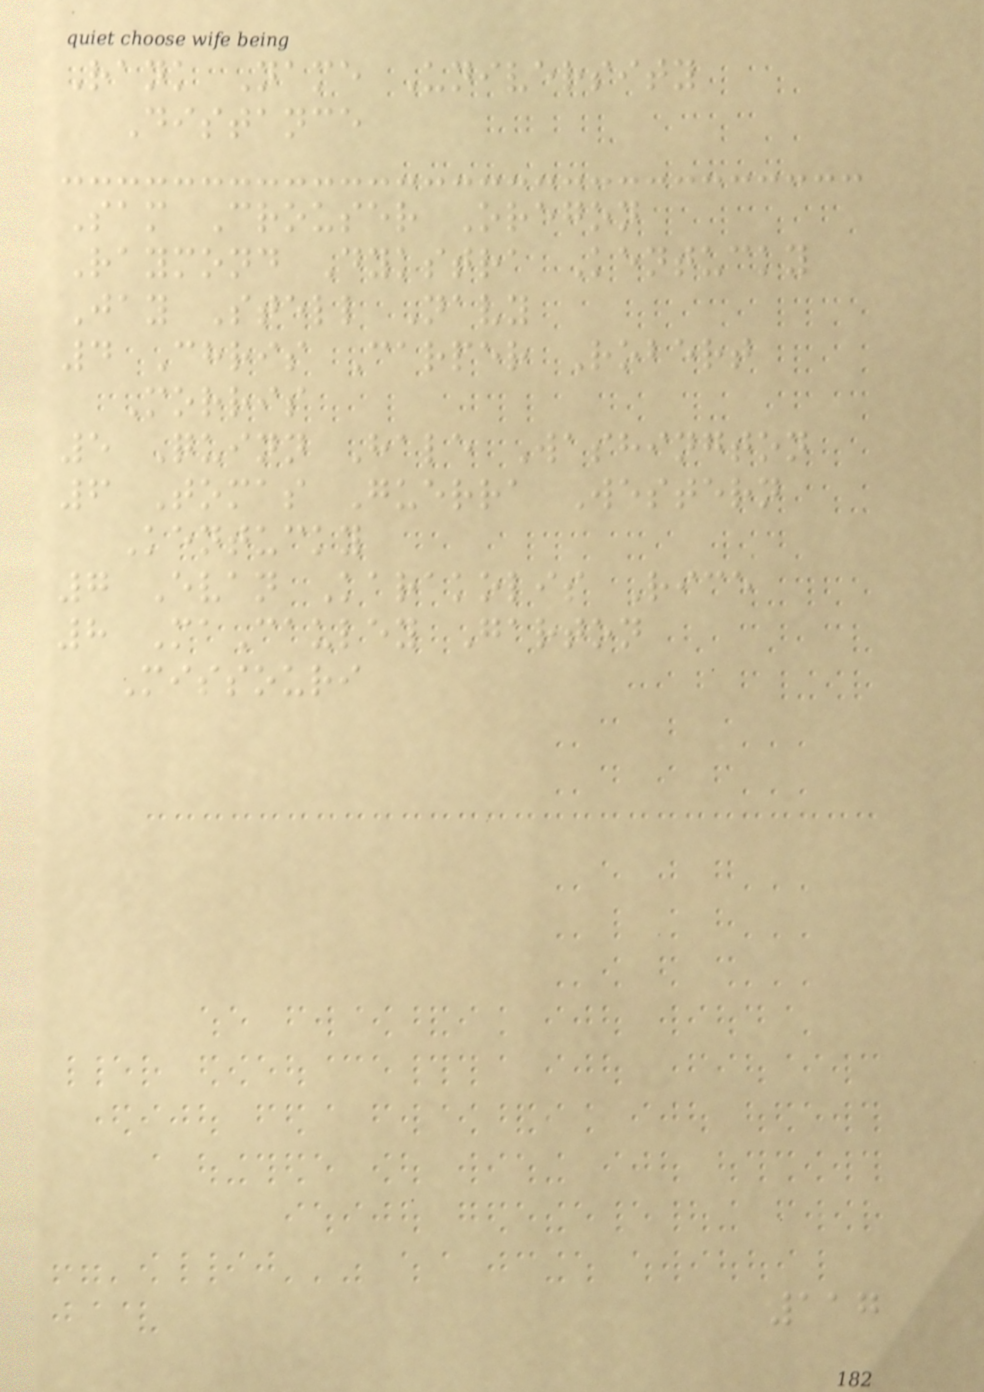Rank Name University
Distance
Sam Crouser Oregon
Raymond Dykstra Kentucky
Jay Stell Navy
4 Chris Carper Robert
Morris
5 Quinn Hale Washington
6 Tomas Guerra Western
Kentucky
7 Evan Karakolis Rice
8 MaCauley Garton
Missouri
117
